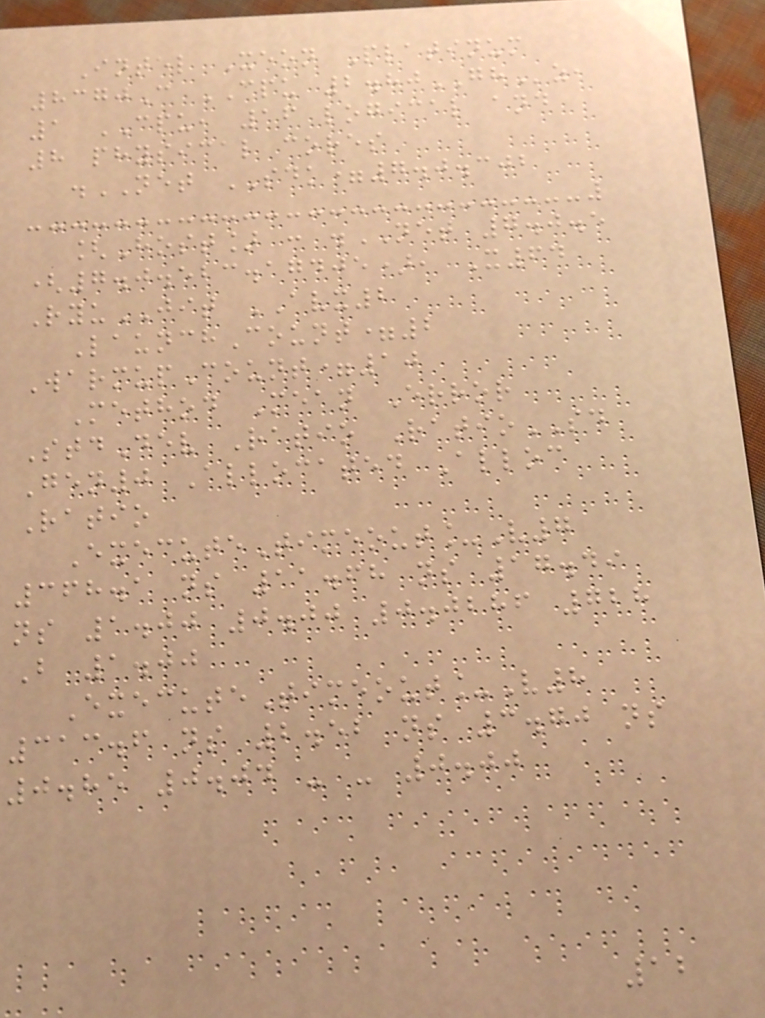Intel Xeon Platinum
8370C CPU 2.80GHz,
1 CPU, 16 logical and
8 physical cores
.NET SDK=7.0.302
[Host] : .NET 7.0.5
(7.0.523.17405), X64
RyuJIT AVX2
LaunchCount=2
WarmupCount=10
Method Mean Error
StdDev Ratio RatioSD
Gen0 Allocated Alloc
Ratio
ExecuteTimeout_V7
368.1 ns 11.68 ns 17.49
ns 1.00 0.00 0.0286 728
B 1.00
ExecuteTimeout_V8
313.6 ns 2.52 ns 3.70 ns
0.85 0.04 - - 0.00
12
